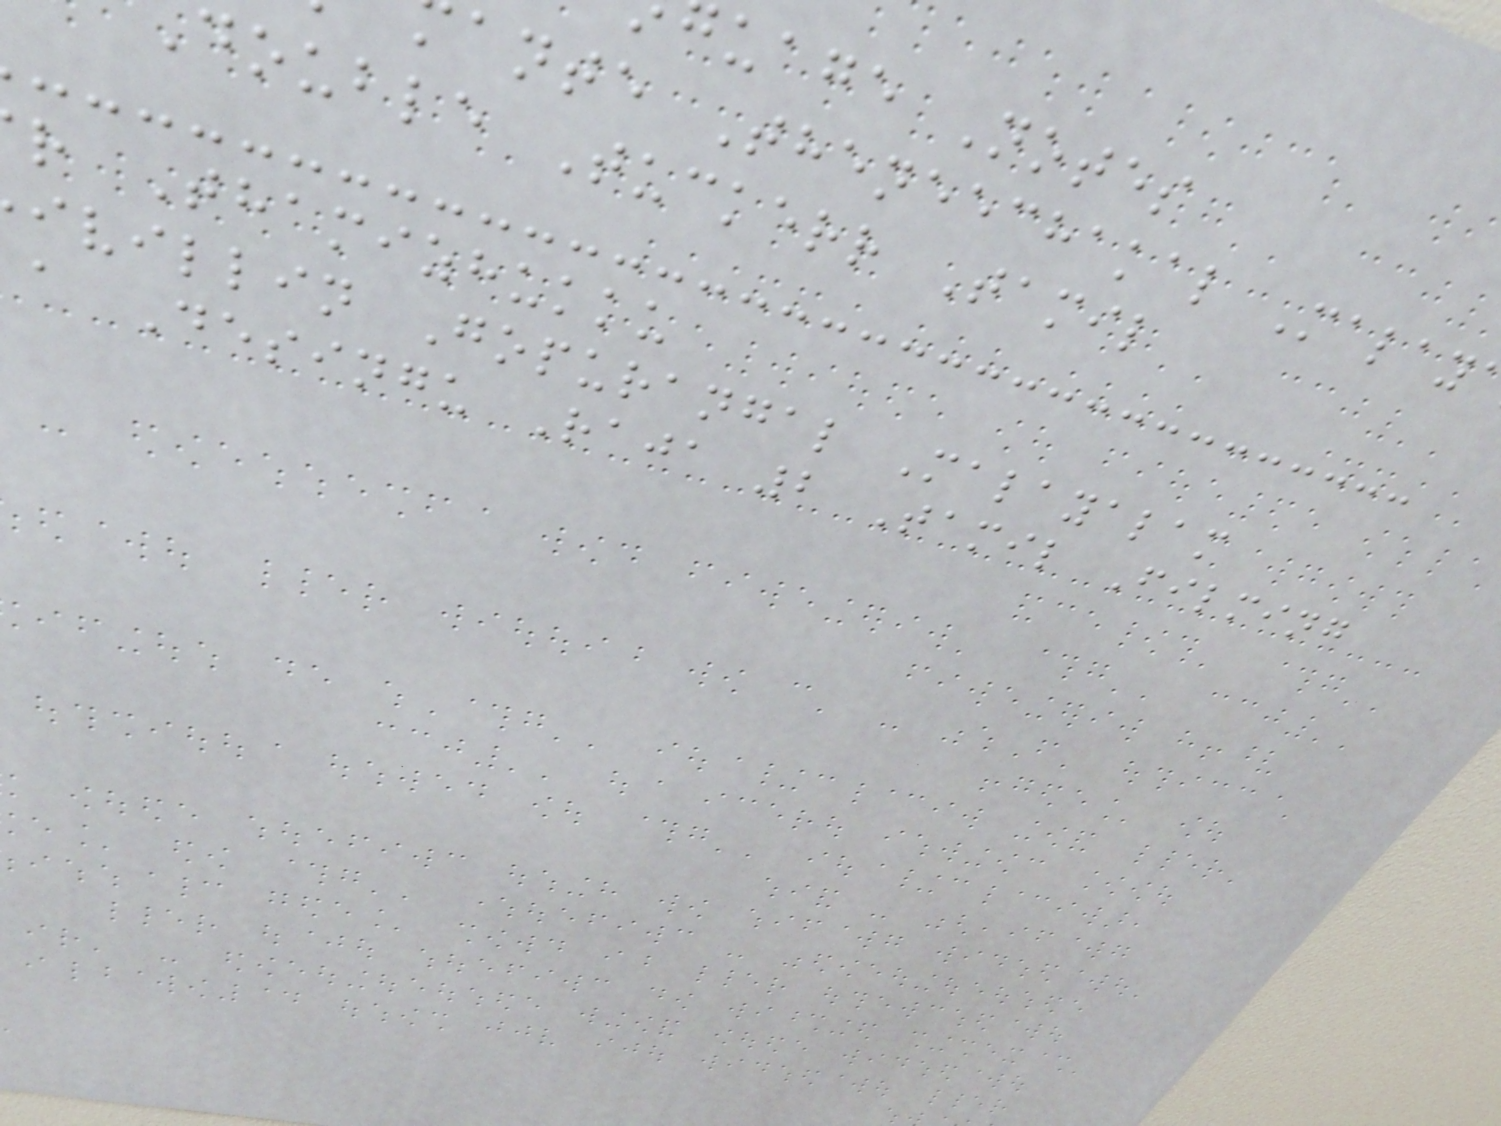uage Notes
ante Theneechakal Malay
double Tuckerr Tamil
r Thamizhukku
ivillin Gopurangal Malayalam
a Desingu Raja 2 Tamil Filming
